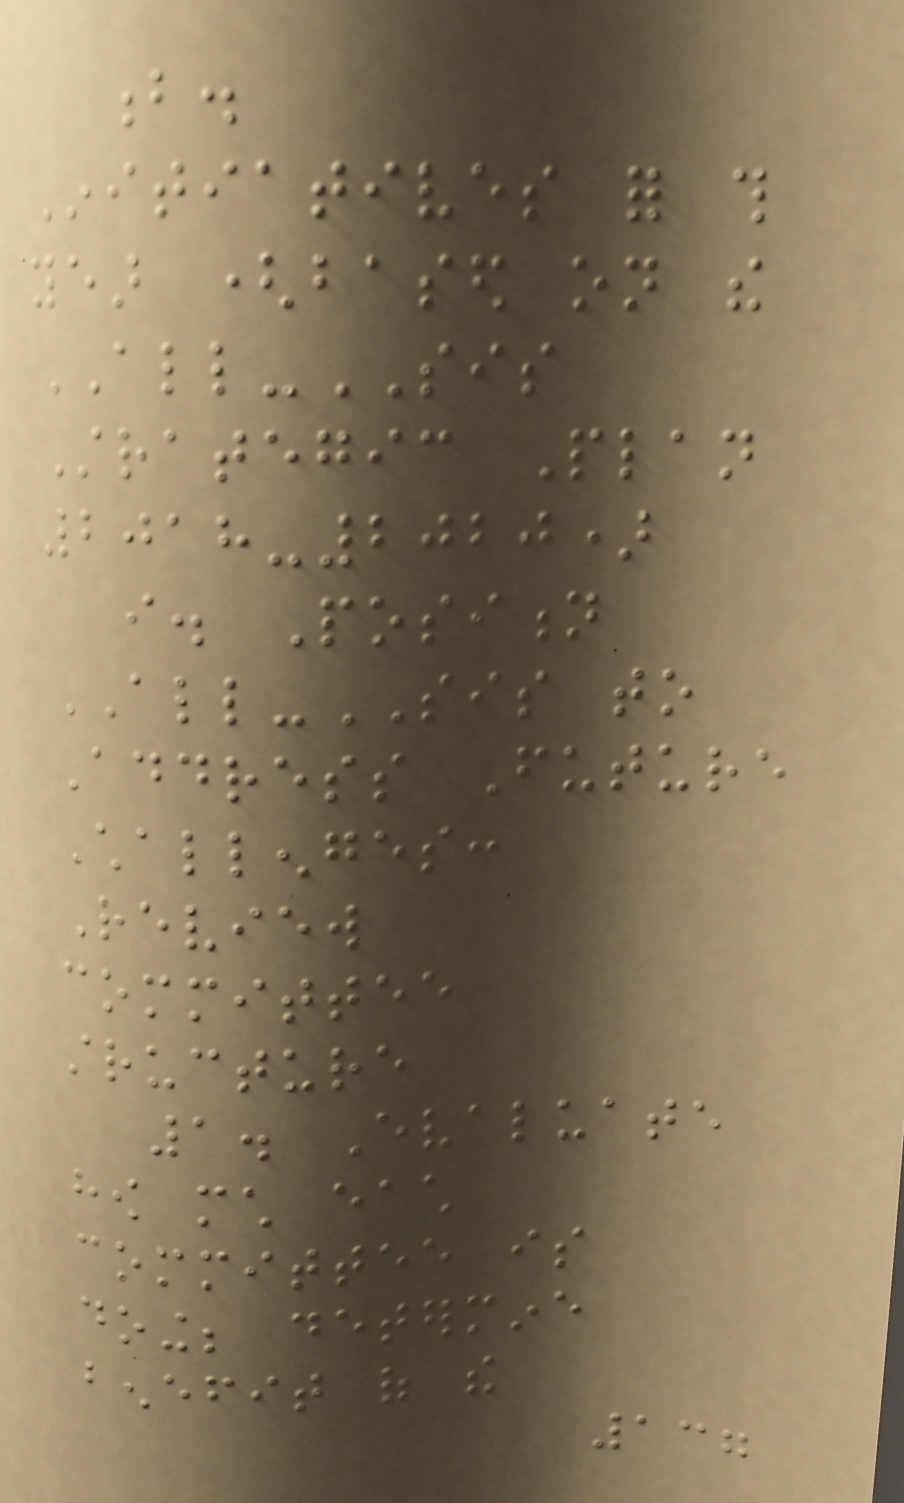b.
Initiatives for this
year (based on the
ALL-SIS
Strategic Plan
2018-2020)
i. Position
ALL-SIS to
Address Future
Challenges:
Review
committee
structure
1. Evaluate
how much each
committee is
doing; determine
benefit of the
137
